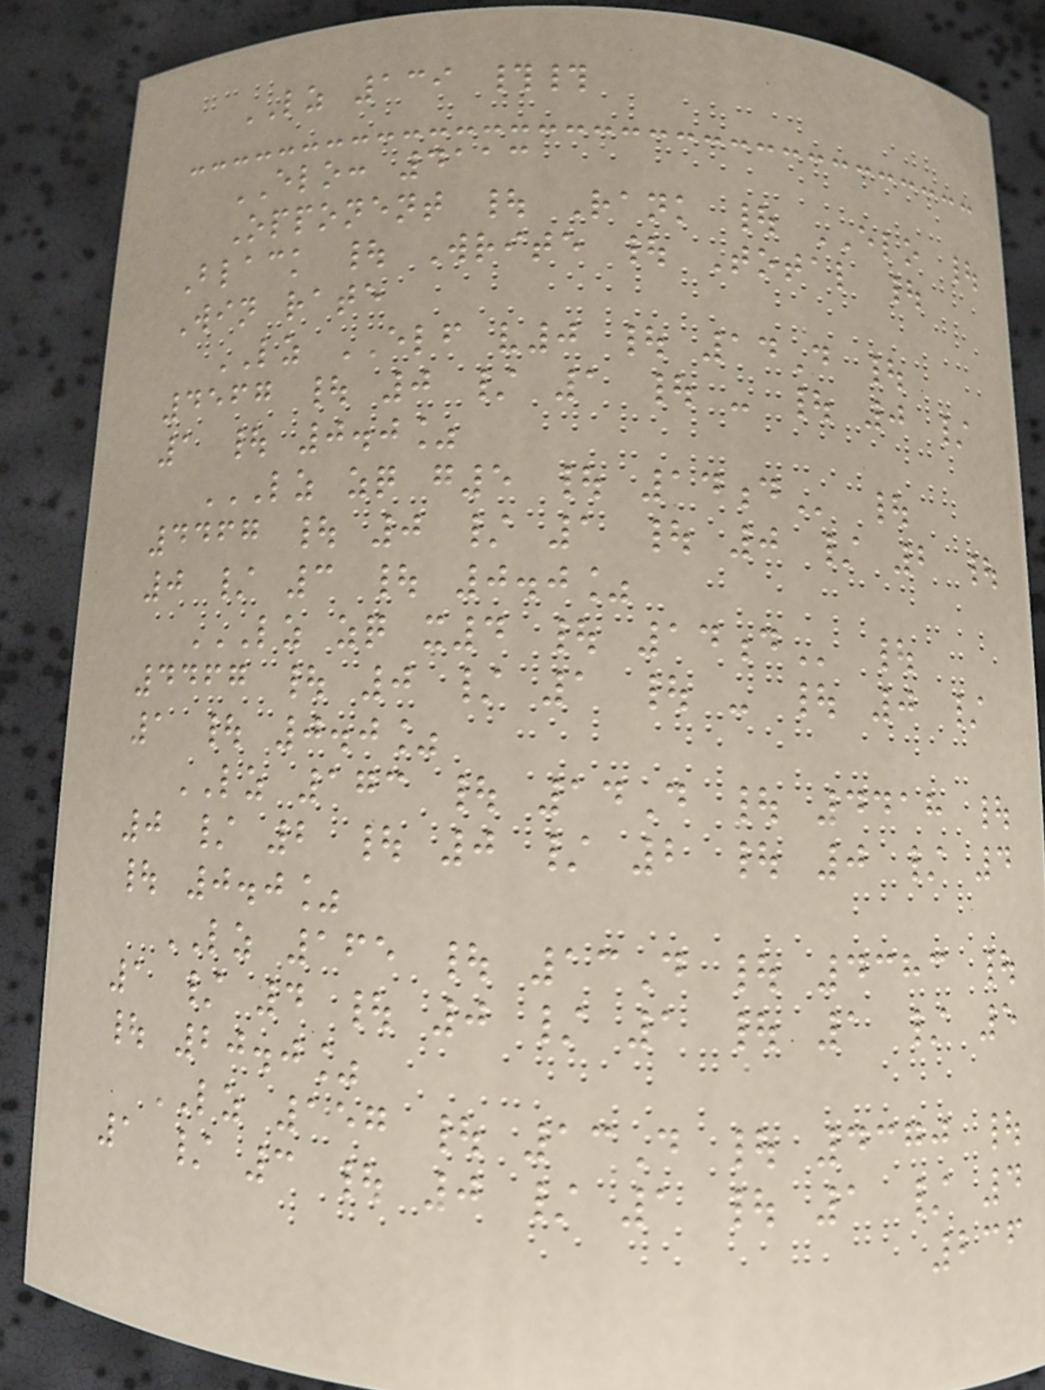LZ 139 ##
ELO: 4113
Opponent | Rank | ELO |
Black | Write | Total |
Win rate
LZ ELF v0 | 14D |
4567 | 0 / 1 | - | 0 /
1 | 0.0%
LZ ZQ G5 | 14D |
4467 | 0 / 1 | 0 / 2 |
0 / 3 | 0.0%
LZ ZQ X4 | 14D |
4467 | 0 / 1 | - | 0 /
1 | 0.0%
LZ 173 | 14D | 4418 |
0 / 2 | 0 / 2 | 0 / 4
| 0.0%
LZ 165 | 13D | 4383 |
1 / 4 | 0 / 1 | 1 / 5
| 20.0%
LZ 157 | 13D | 4370 |
1 / 3 | 0 / 1 | 1 / 4
236
